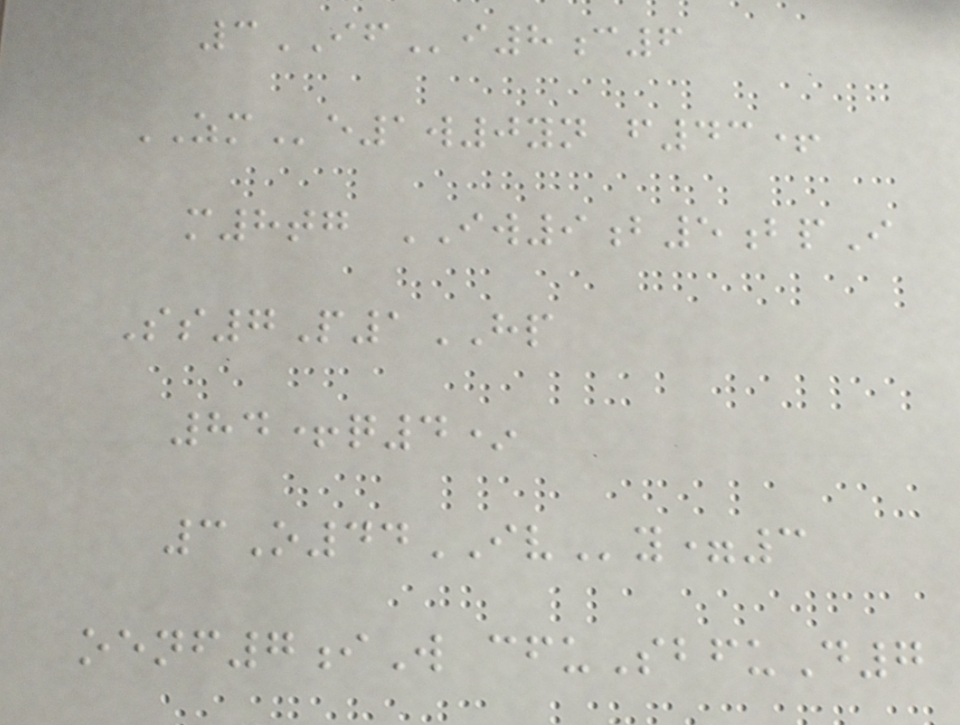3IFi8c6
ZMe1w0yn f43+
m8tg IW9b5bpI
Ss7P1HP
84+q4*
3O44IVy=3
oenf7iW cfuSbfuD7
